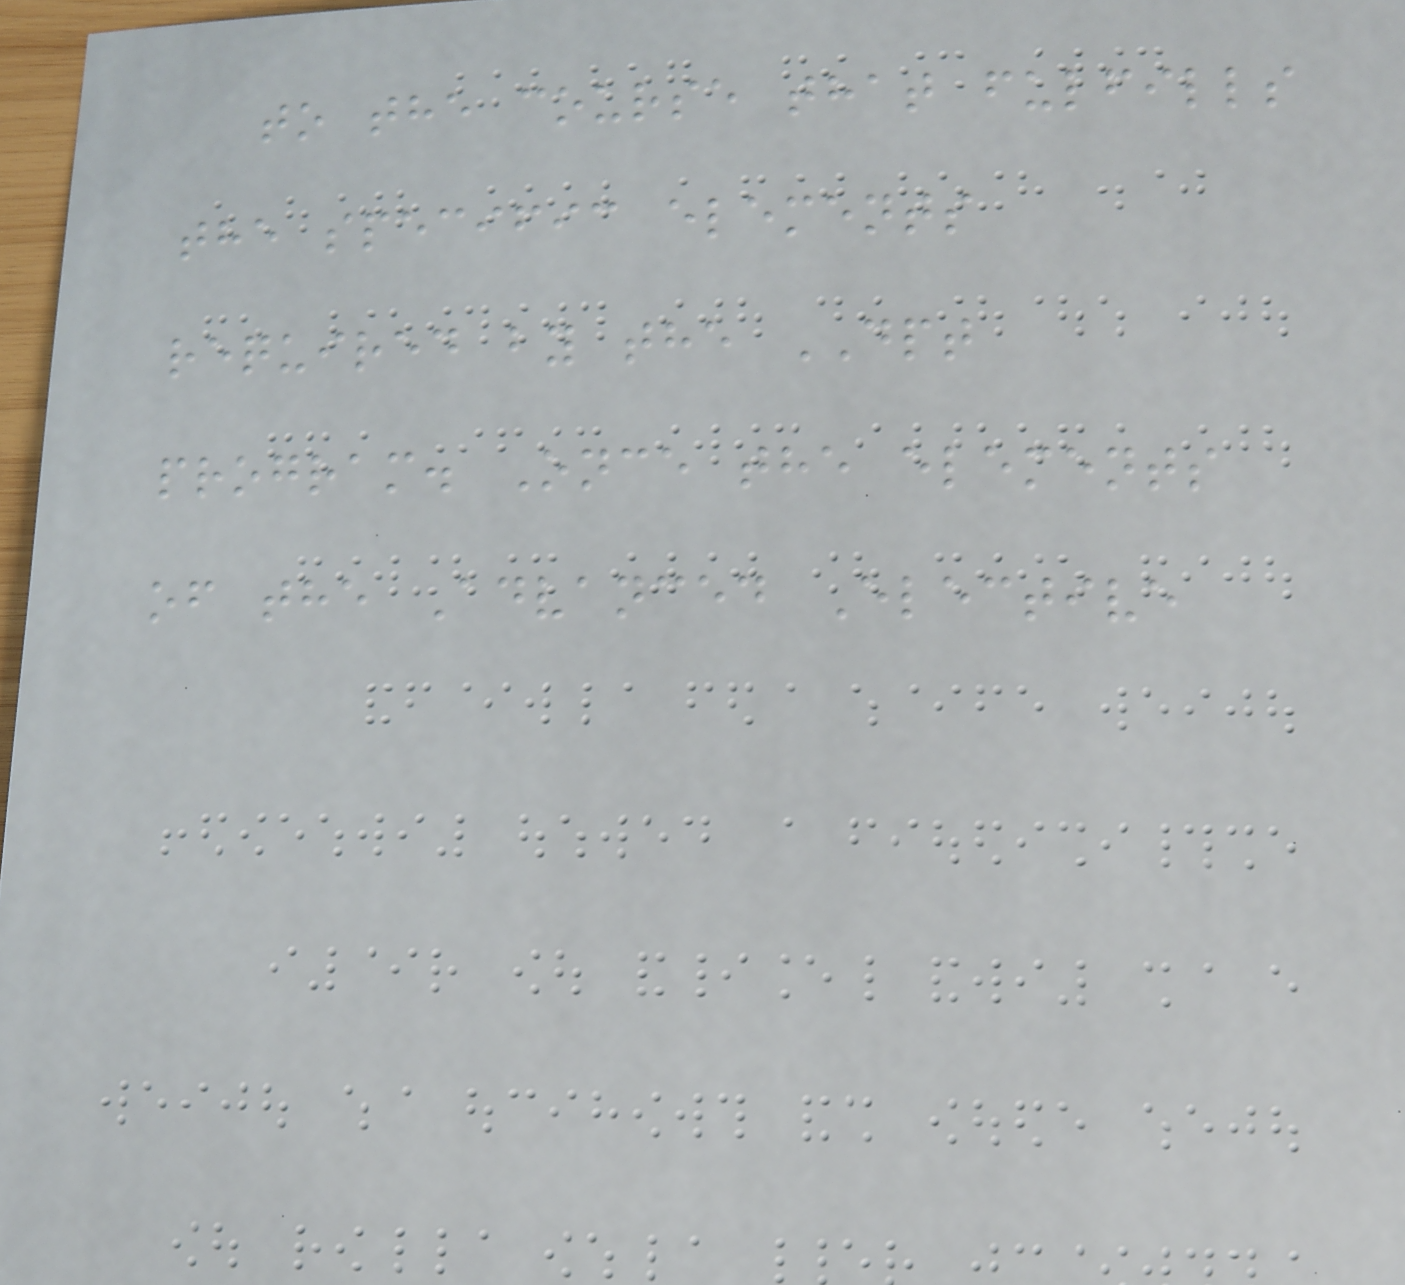to the course that fulfills
the specific elements
required by the DPT
program. Once the elements
of the Advanced Elective
